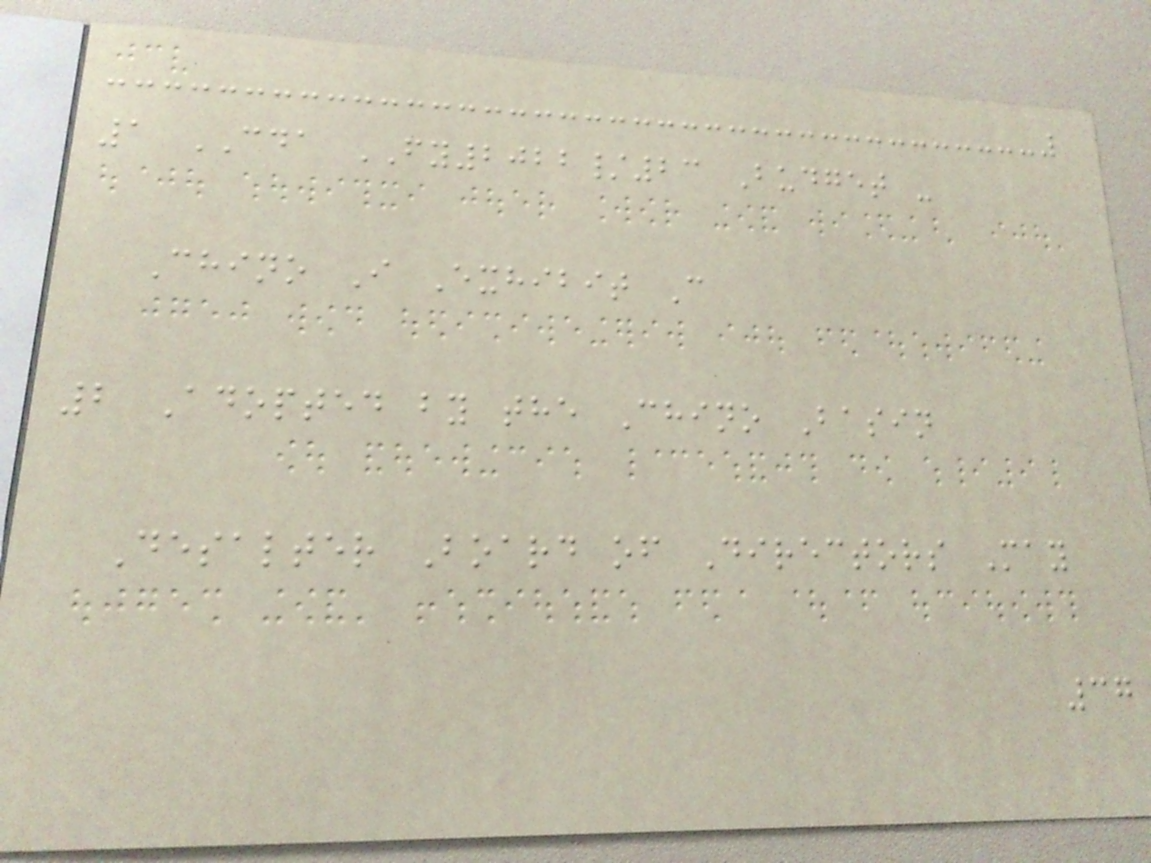1 CDA FY2022/23 Budget -
Chino I Exhibit C
2 Adopted by the Chino Basin
Desalter Board of Directors May
37
